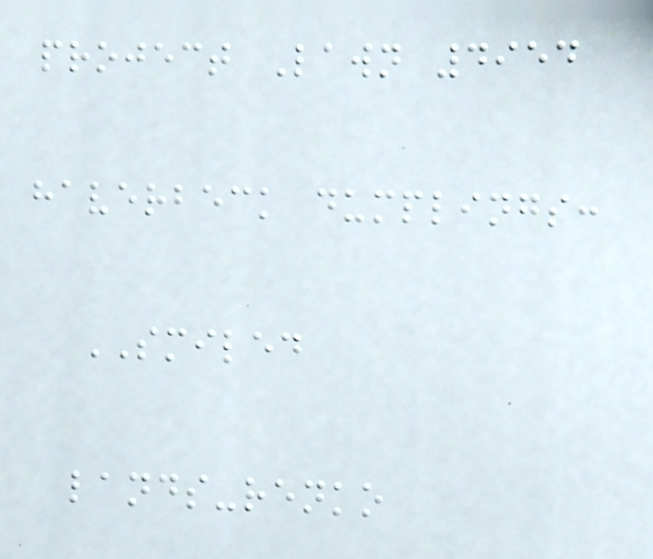project Lawn 4954
haverbeck dumplings:
SMILED
lands-renko
